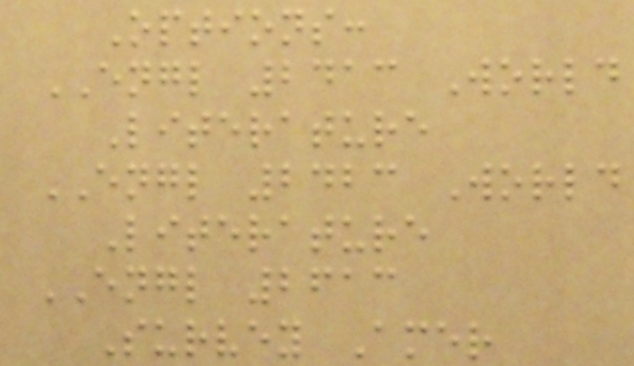Options:
ENGL 2413 World
Literature
ENGL 2423 World
Literature
ENGL 2613
Survey Amer
